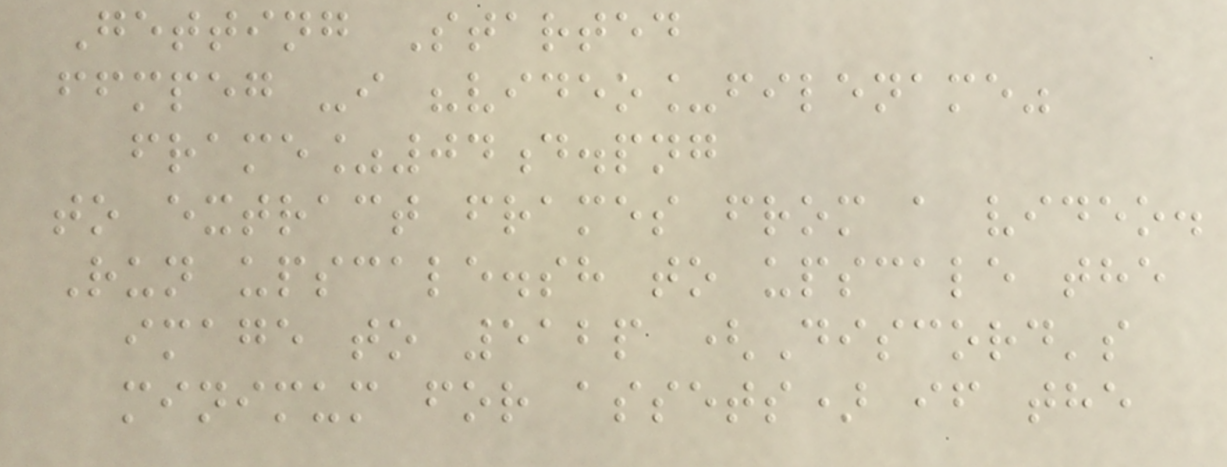Getting Started
ffmpeg -i "video_filename"
frame%04d.png
to extract frames from a video.
Run upscale.sh to upscale the
image to 512p (Discord's
minimum for assets) if the
